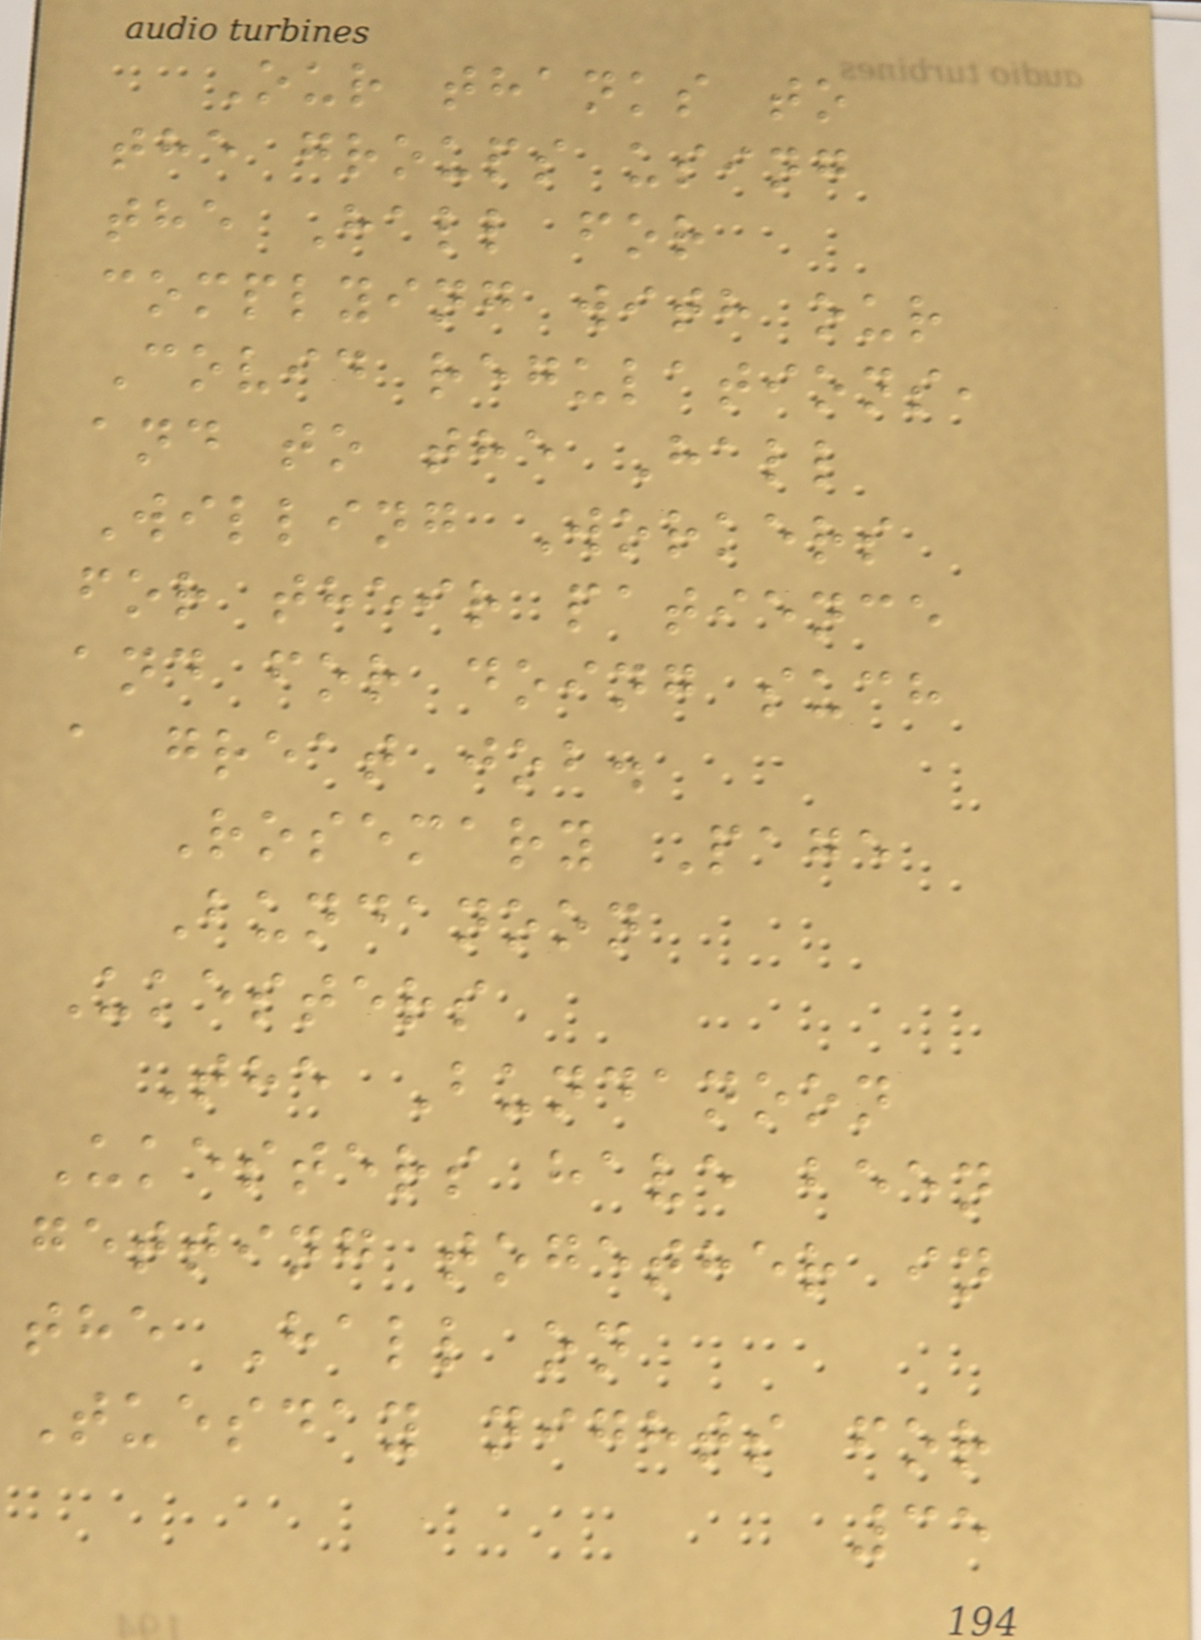Our thanks to
the groups using
the Hall for
complying with our
Covid regulations,
and to the Hall
Willing Workers
for their patience
and for doing such
a great job.
Rosemary Page
Bundanoon
Ukesters
The Bundanoon
Ukesters have been
getting together in
the Hall on
Tuesday nights for
35
